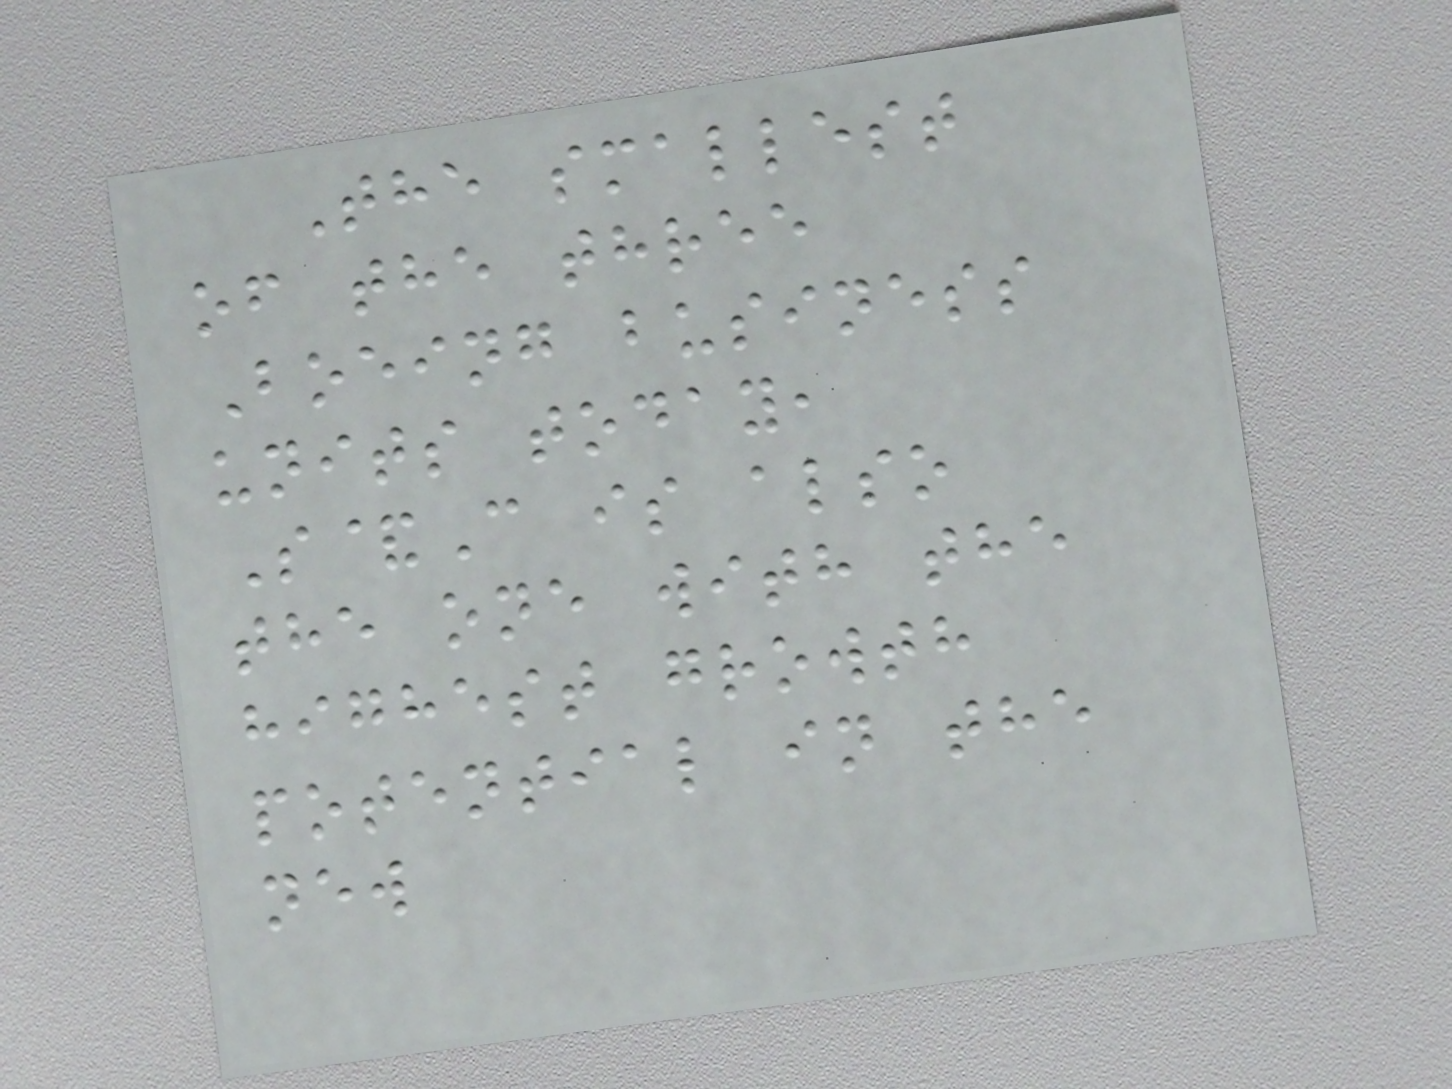The smallest
of the three
Boeing business
units today,
S&C is also
the one with the
highest growth
potential in the
new
